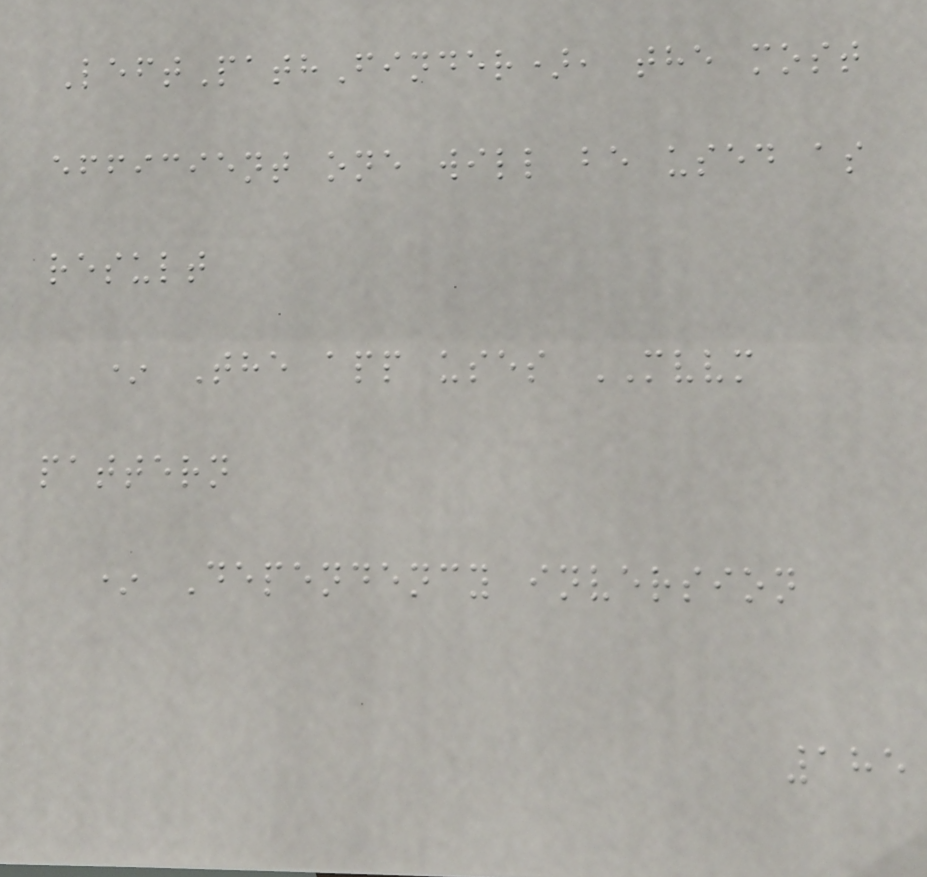LeftPathFinder), the most
efficient one will be used as
result
* The app uses MVVM
pattern
* Dependency inversion
185
